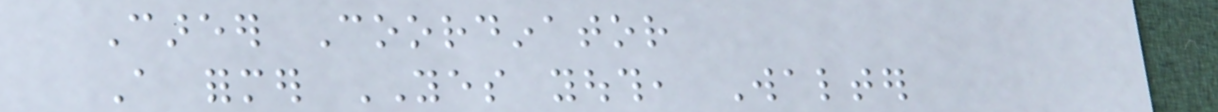Career Coordinator
A former YES youth, Walter
